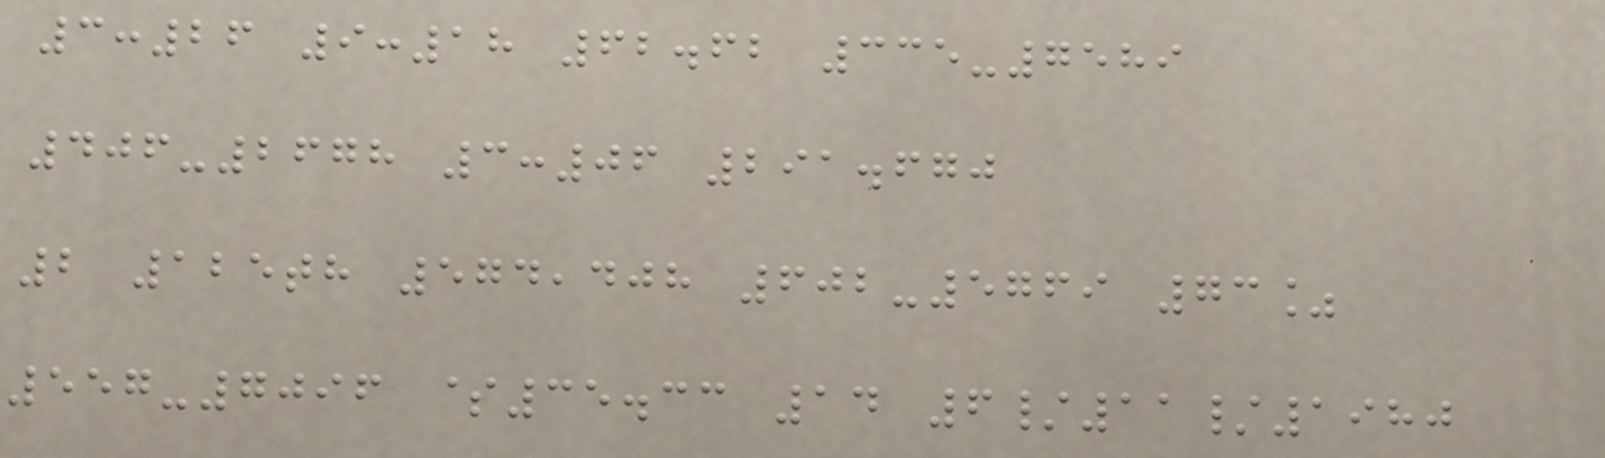3:26 9:18 62.62 335-7589
406-2678 3:06 291.670
2 125th 574,408 602-5769 73%
557-7096 $35.33 14 6/11/1980
